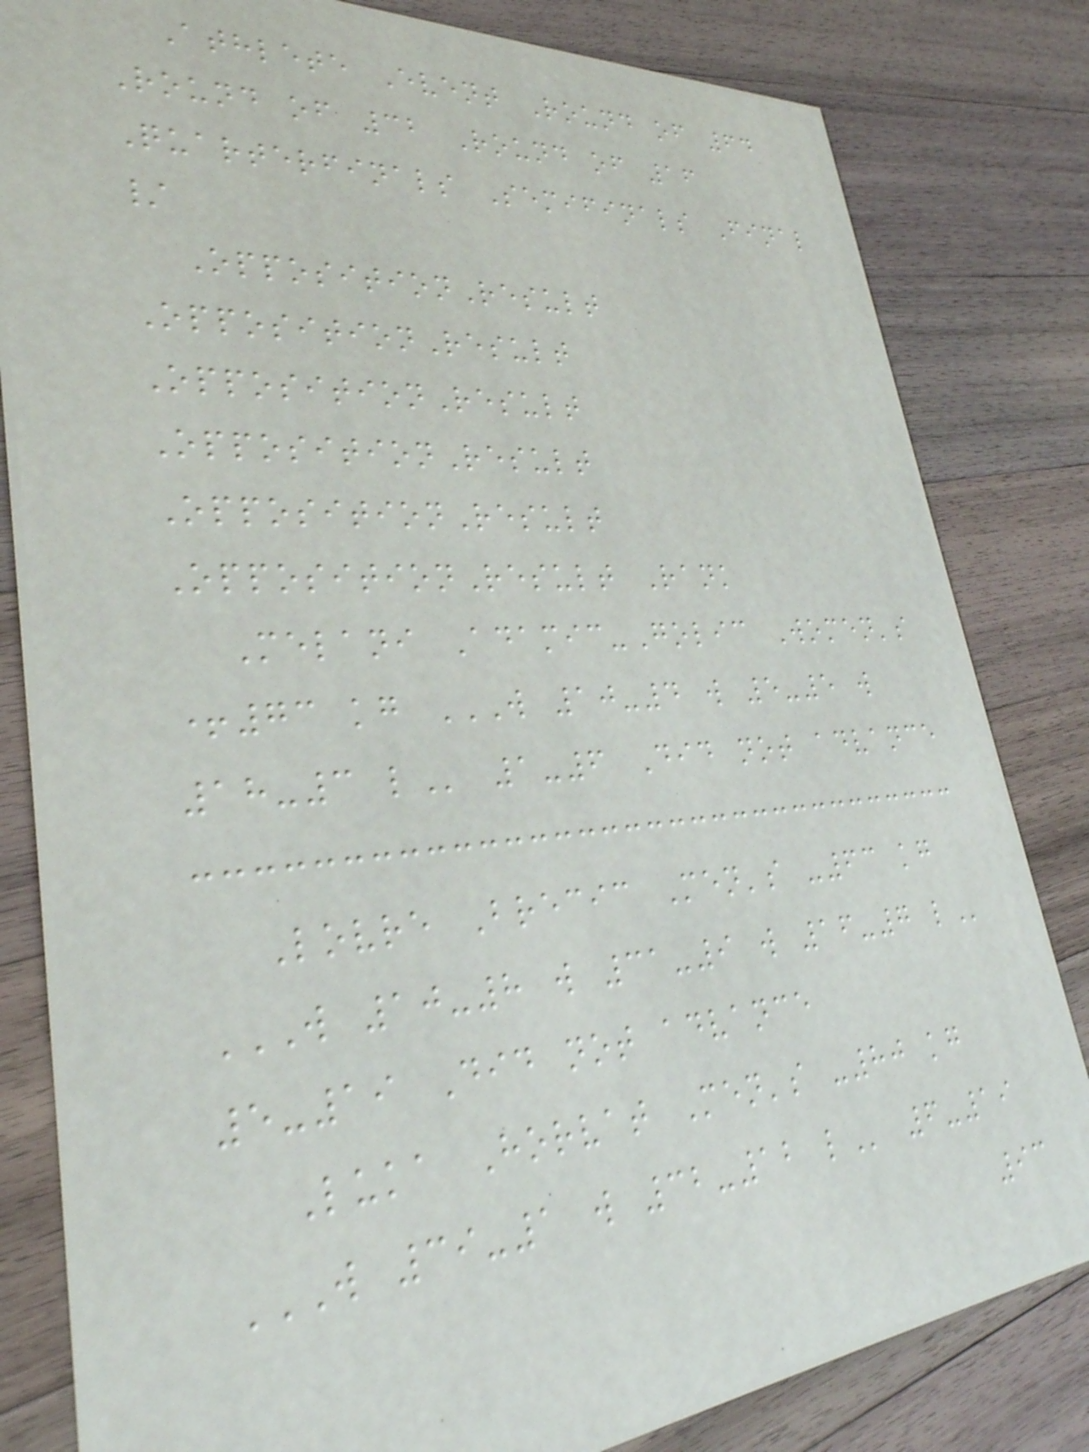Athlete Event Round of 64
Round of 32 Round of 16
Quarterfinals Semifinals Final
/
OppositionResult
OppositionResult
OppositionResult
OppositionResult
OppositionResult
OppositionResult Rank
Melani Adamic-Golic Women's
+73 kg W 10-4 W 5-5 W
18-3 L 1-6 Did not advance
Lovre Brecic Men's -63 kg
W 10-8 W 31-9 W 16-7 L
5-19 Did not advance
Luka Horvat Men's -80 kg
W 39-1 W 32-12 L 6-19
93
